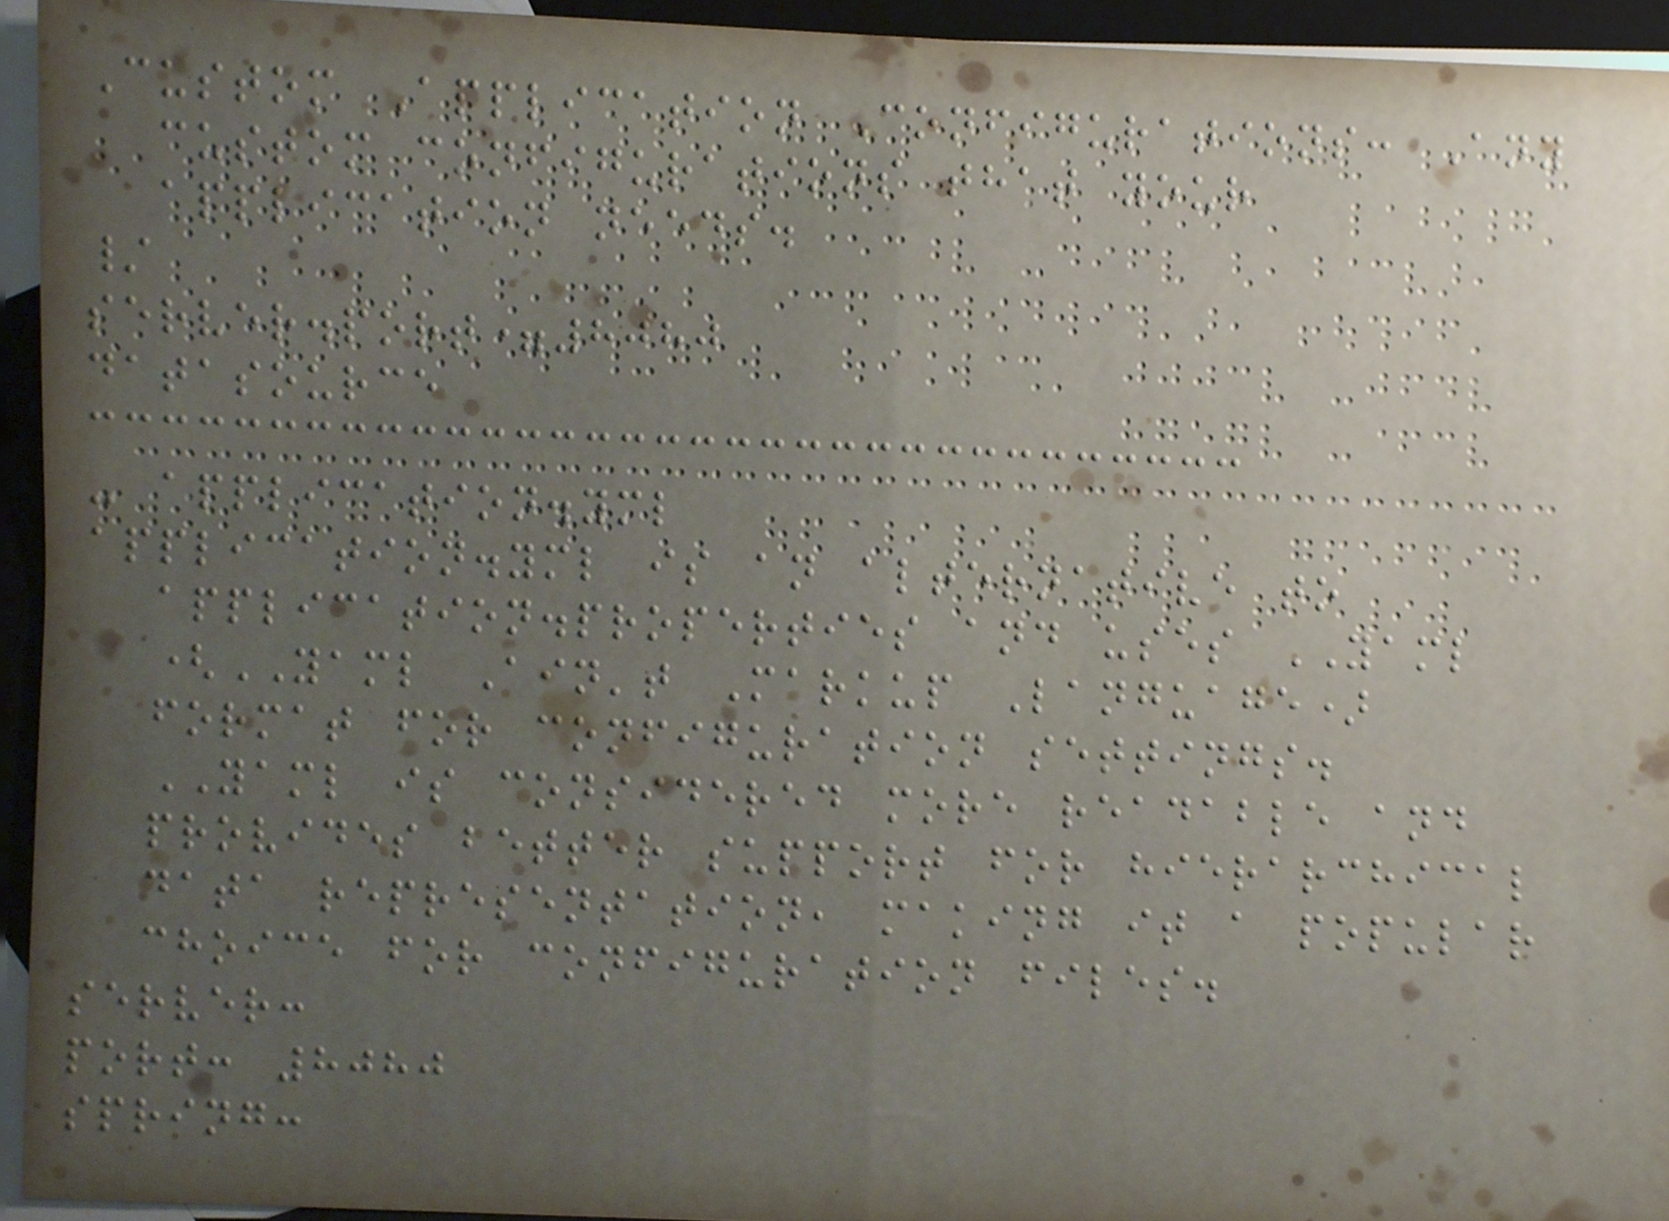Custom Application Configurations: Any
custom configurations that your
application needs.
/
server.port=8080
datasource
- application.yml
application.yml is an alternative to
application.properties and uses YAML
(YAML Ain't Markup Language)
format for configuration settings.
YAML is considered more readable and
provides better support for hierarchical
data representation, making it a popular
choice for configuration files.
server:
port: 8080
spring:
